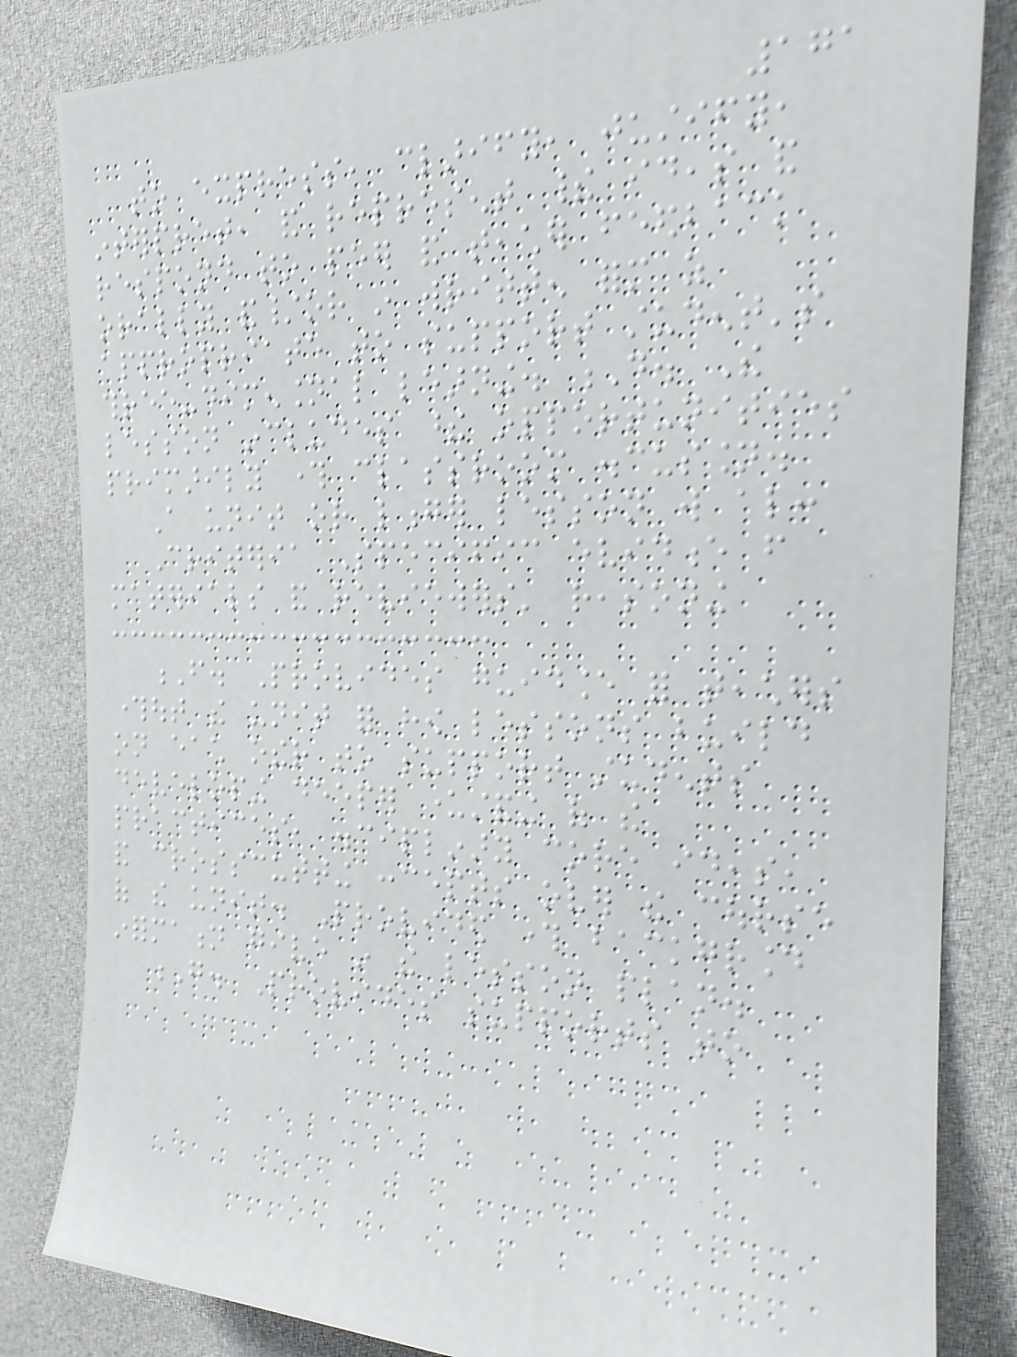171
to express, clarify, justify,
interpret, and represent their ideas and
respond to peer and teacher feedback
orally and/or in written form as
appropriate to support student's
three-dimensional learning. D. The
lesson includes these opportunities
primarily through classroom discussion.
A unit or longer lesson will also:
Criteria Specific evidence from
materials and reviewers' reasoning
F. Provides guidance for teachers
throughout the unit for how lessons build
on each other to support students
developing deeper understanding of the
practices, disciplinary core ideas,
and crosscutting concepts over the course
of the unit. Provided through background
information give in the lesson plan.
G. Provides supports to
